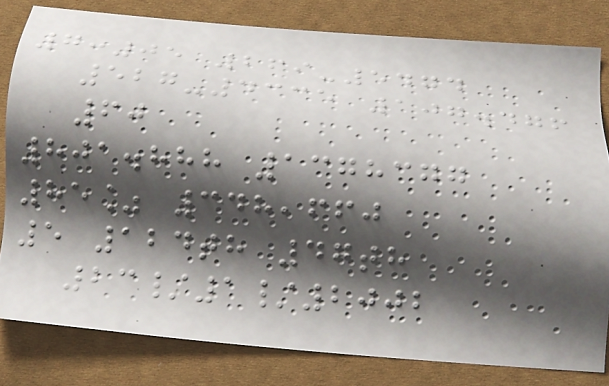7:05 269-5474
527-4335 107.476
60
801.888 1378377
85% 348,660
5 124th 47th
23/1/2002
